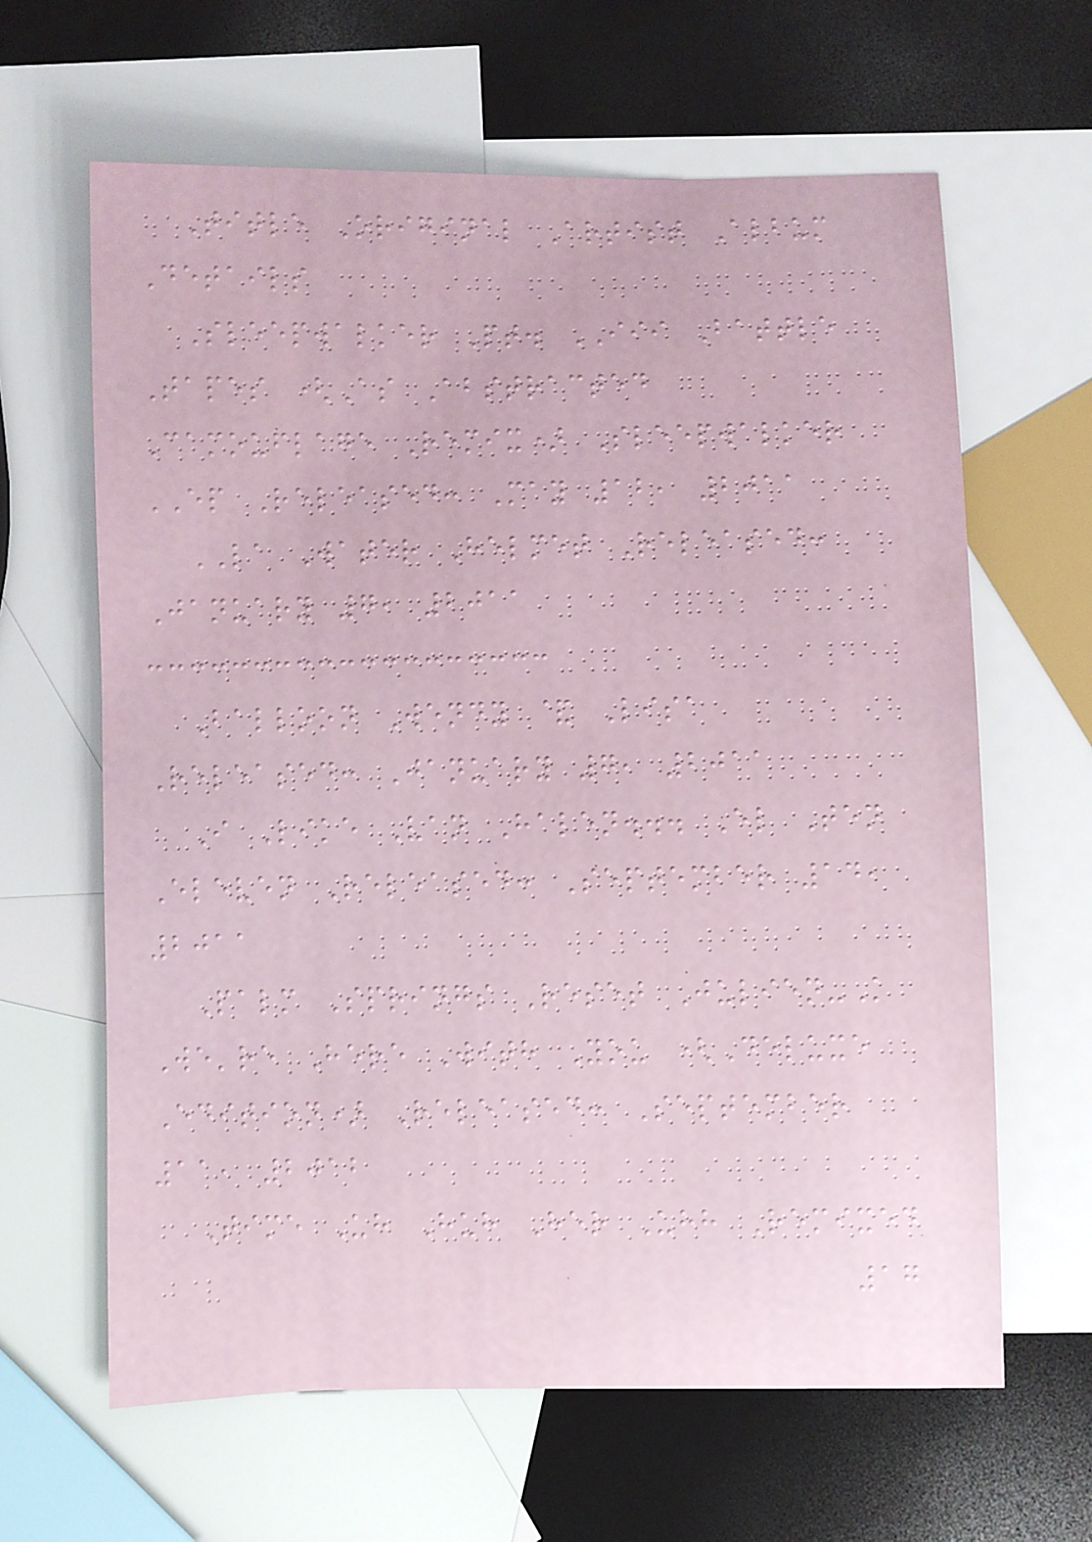Title Original Artist Album
Details
Sleepwalker Pt. III Battle
Tapes (As Abstracted
Camouflage Remix) Sleepwalker
EP Released: May 12, 2011
LA Water Helmet Released:
January 7, 2011
Balloon Wendy & Lisa
Released: January 7, 2011
I Like Van Halen... El Ten
Eleven Released: September 14,
2011
Palm Springs Reset Julien-K
We're Here With You (Deluxe
Edition) Released: September
11, 2012
Time Uh Huh Her Uhh Remixed
17
